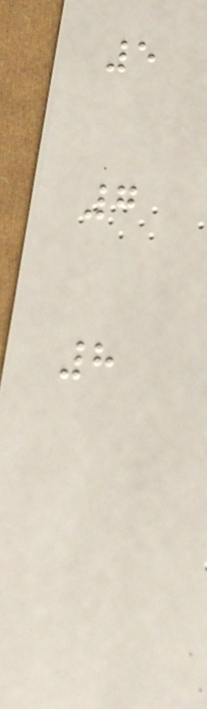5
7
8
